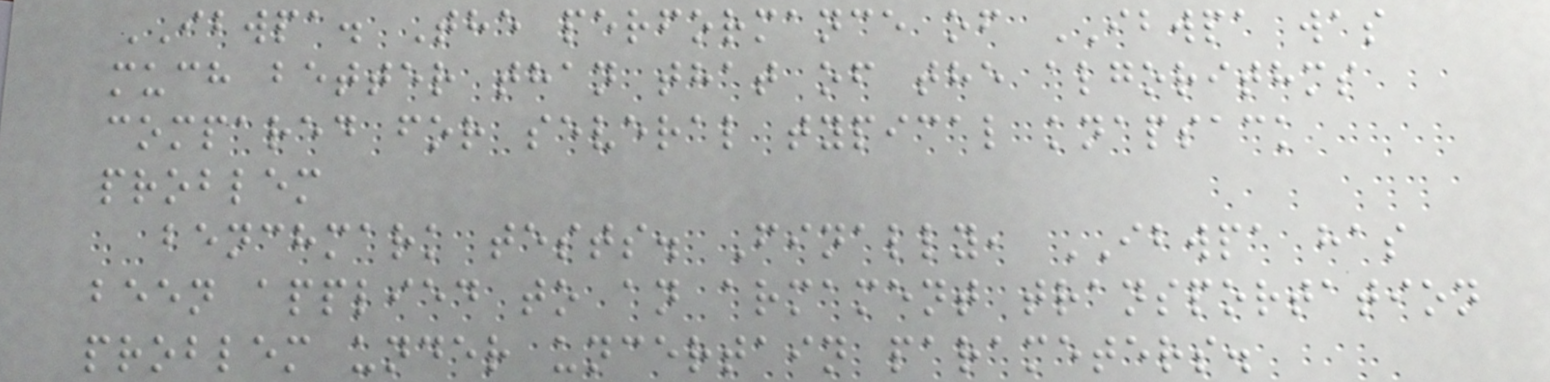IBWPA. The performance of IBWPA was
much better than that of the algorithms
compared for several typical knapsack
problem
benchmark tests. Finally, IBWPA has
been applied to an armament transportation
problem under uncertain parameters.
